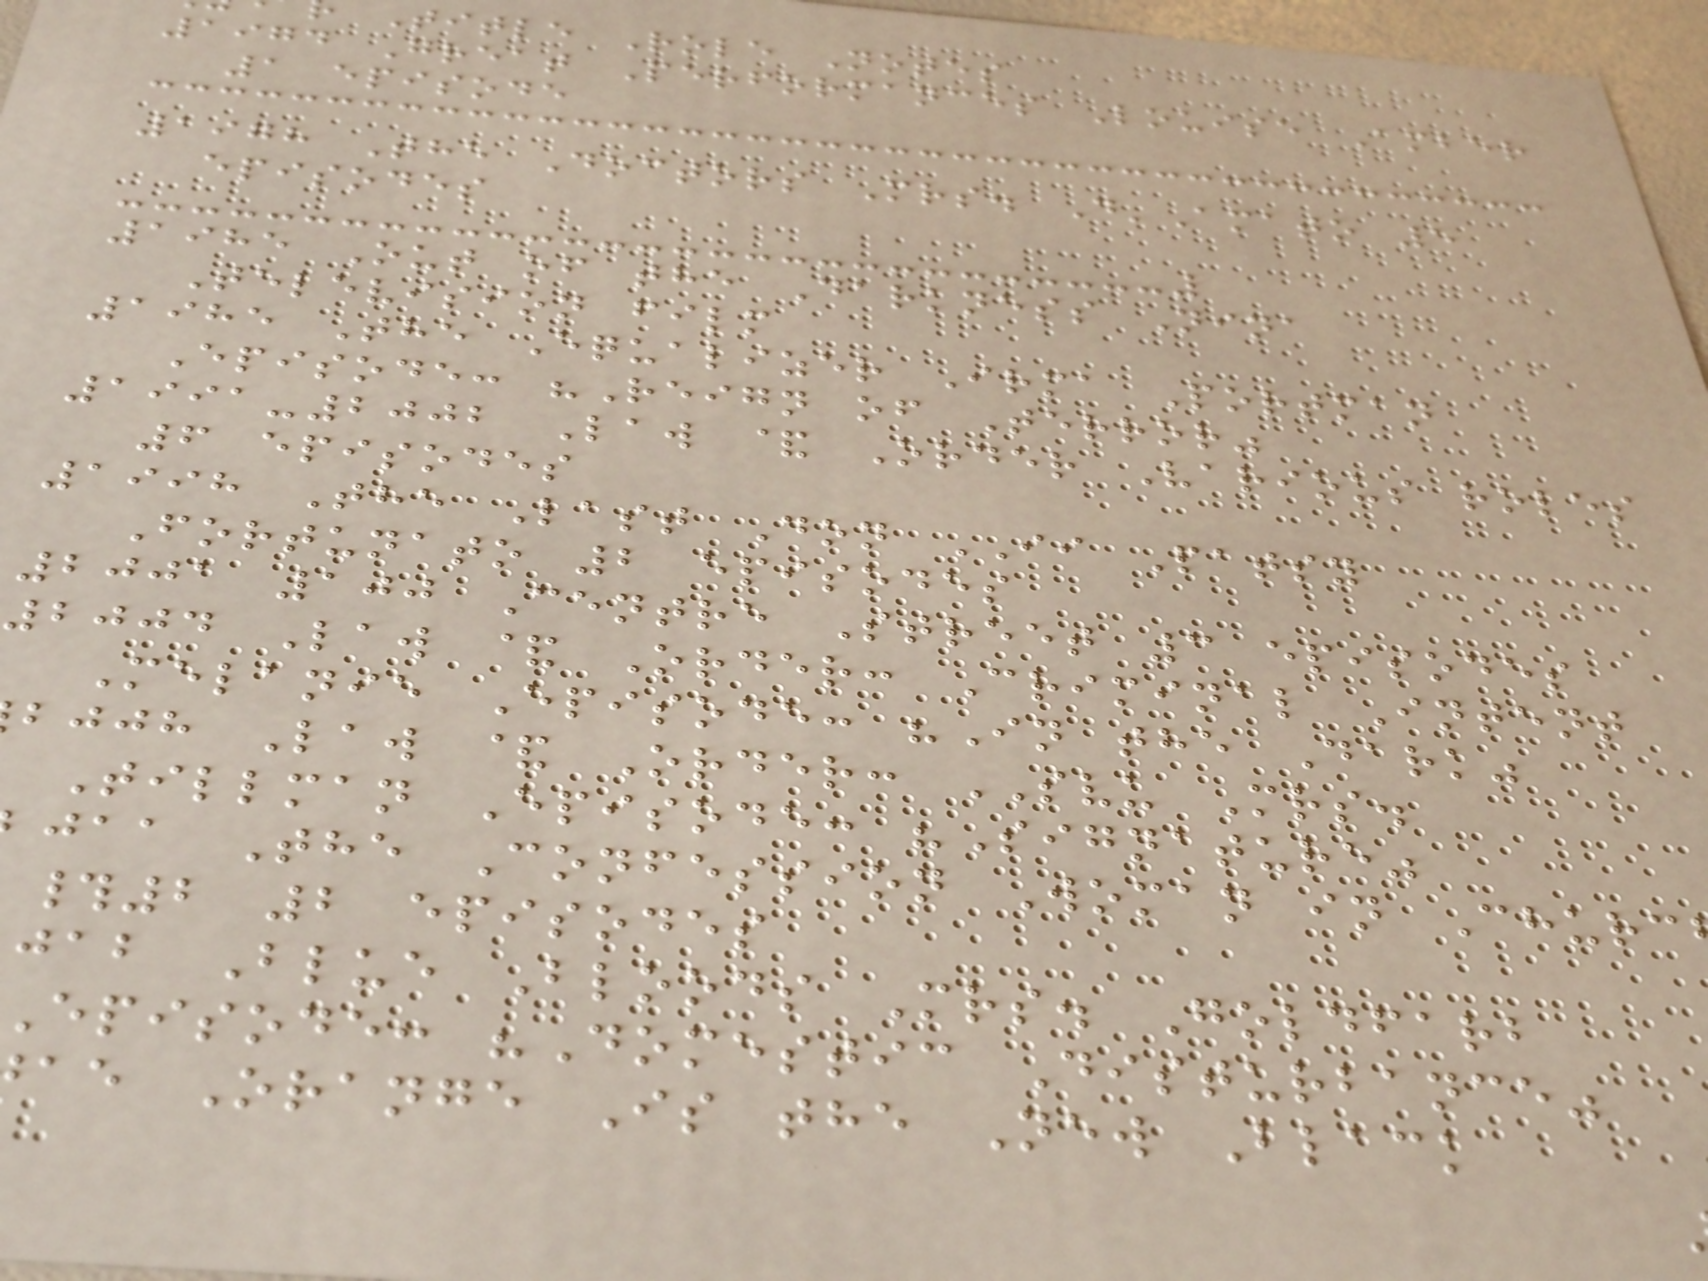Title Role Notes
1974 Great Performances Louise Amber
1 episode
1978 The Doctors Mrs. D'Amato 5
episodes
1985 Out of the Darkness Nina
Television film
1985 The Equalizer Irma Portman
Episode: "Reign of Terror"
1991-2002 Law & Order Various roles
6 episodes
1998 The Last Don II Patsy
Fortunato 2 episodes
2001 100 Centre Street 3 episodes
2004 Law & Order: Criminal Intent
Melanie Episode: "In the Dark"
bjjh Law & Order: SVU Mrs.
Tillman Episode: "Signature"
jaa The Confession Woman in Churc
#2 2 episodes
jab Blue Bloods Mrs. Goldfarb
episode: "Domestic Disturbance"
ae Orange Is the New Black
